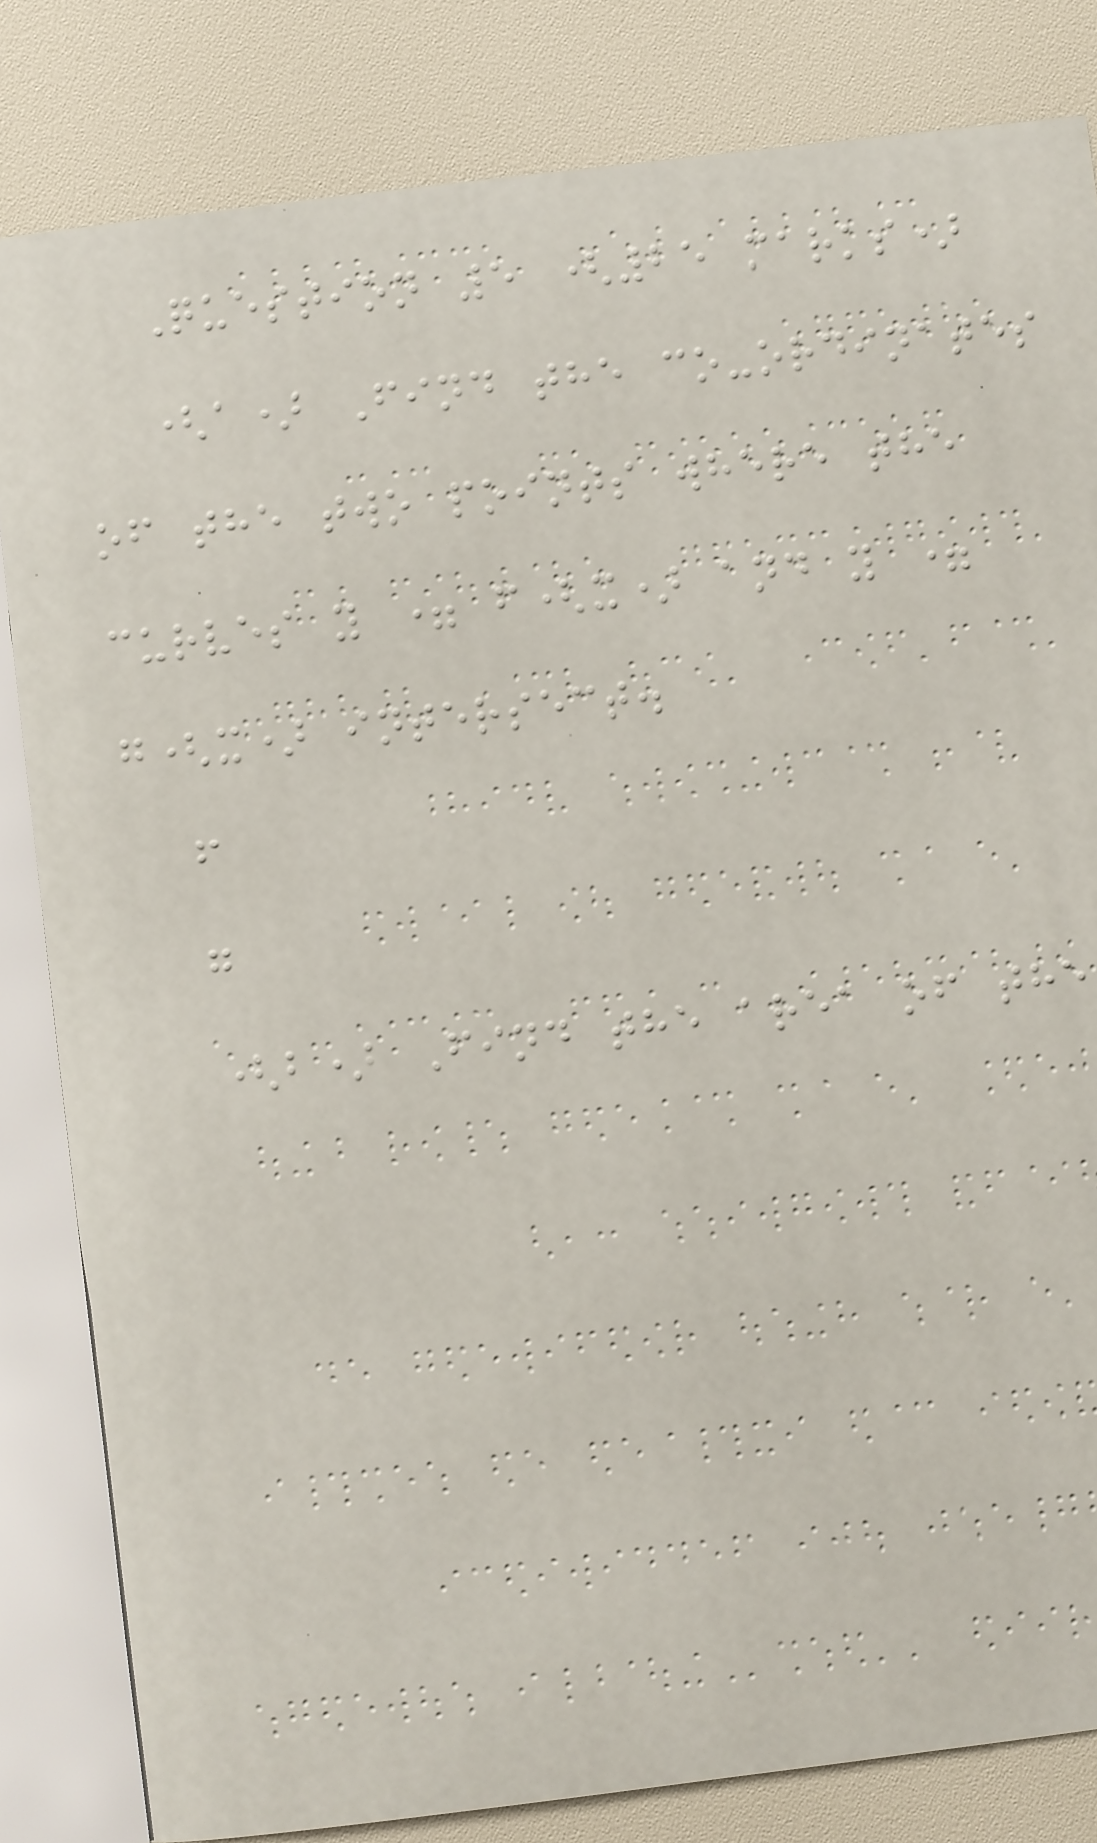Question 5 (25 marks)
(a) Find the co-ordinates
of the two points where the
curves y = f(x) and y =
g(x) intersect.
f
g
(b) Find the area of the
